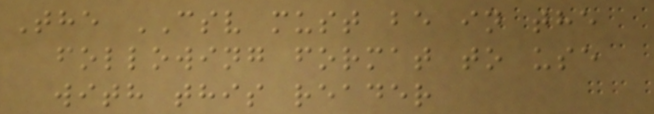The CSV must be in the
following format to use
with this reader
